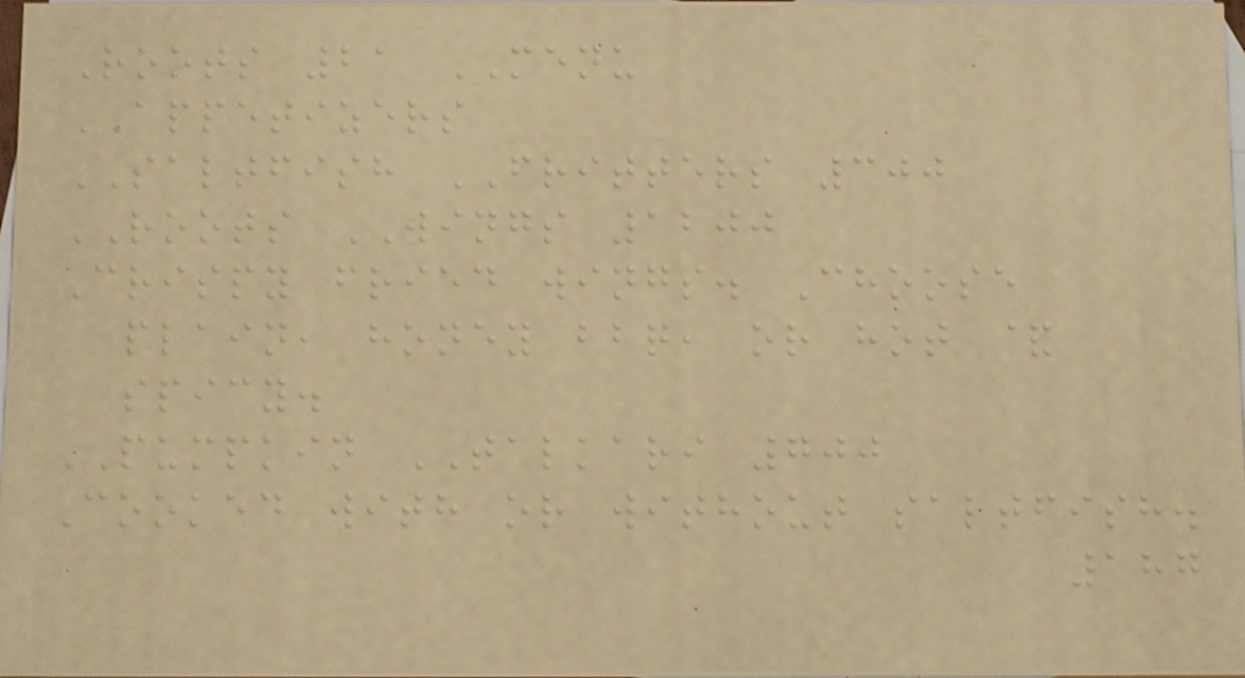Roots 21 MENU
APPETIZERS
SALTFISH FRITTERS 300
ROOTS WINGS 1200
Crispy fried wings. Choose
plain, honey bbq, or hot &
spicy.
PUMPKIN TALKARI 700
Cooked with or without saltfish.
187
